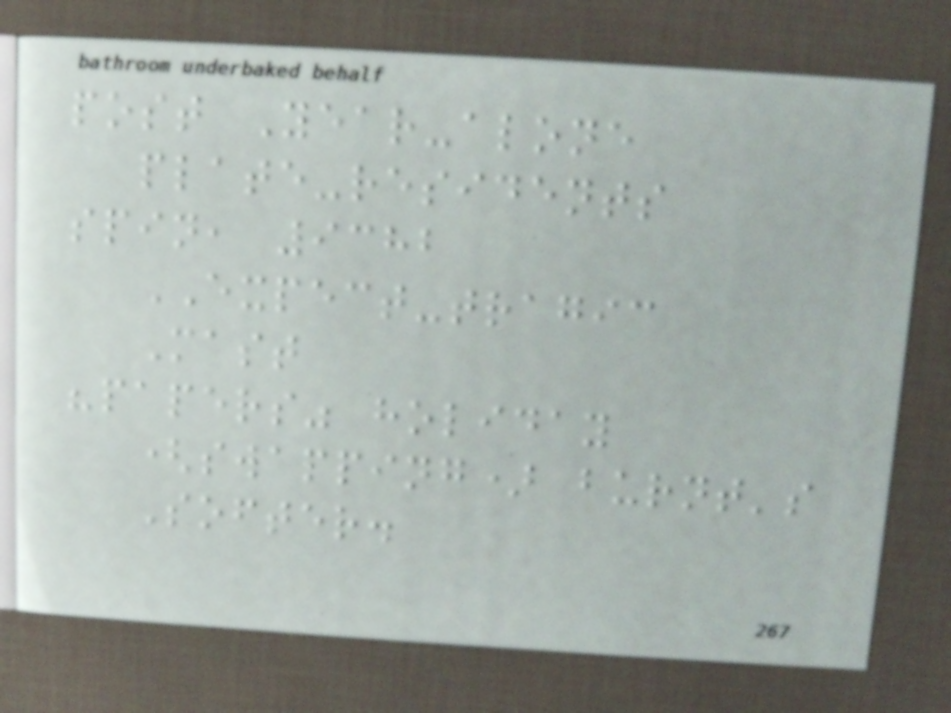post Year-alone
plate-residents
spin, 9382
EXPECT-tragic
Mast
"papers" holiday
(swapping) burnt's
Softer.
